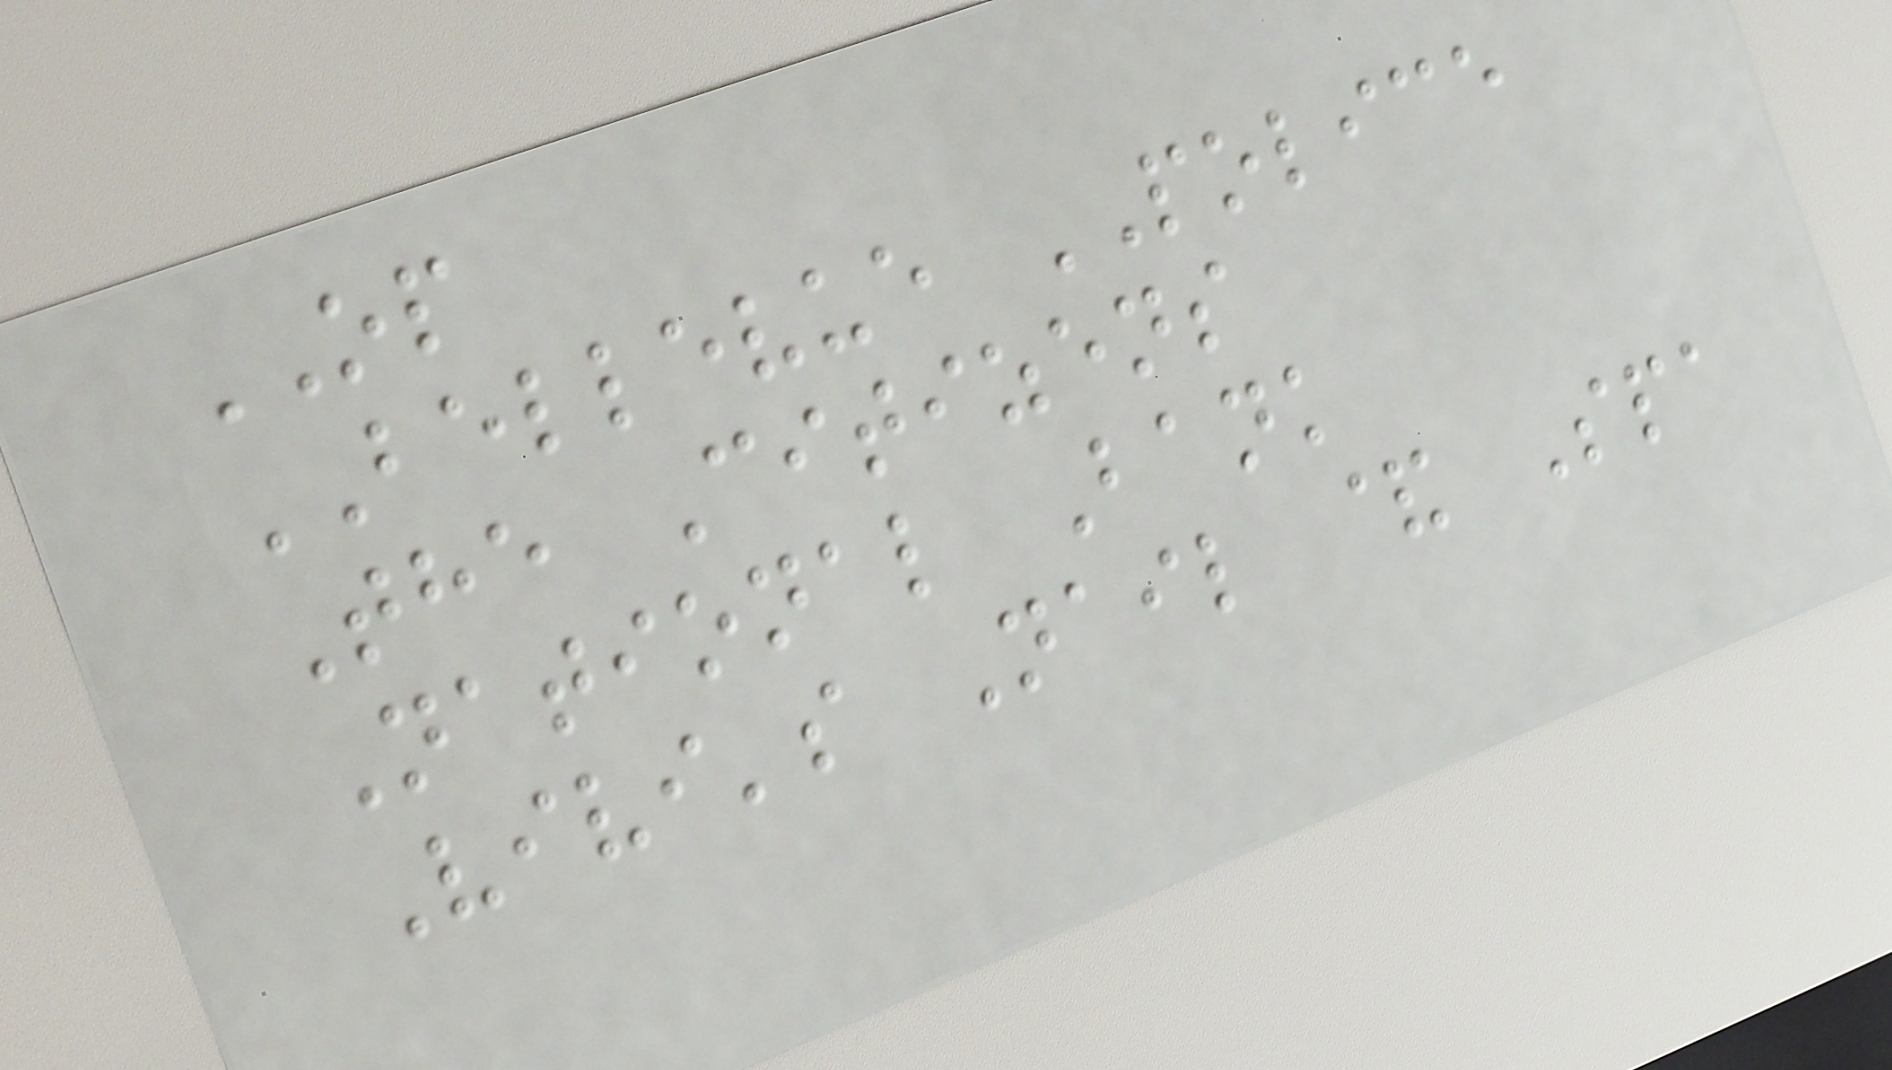OP
BELLEVUE POLICE
The Citizens
National Bank
Vivi's Nail & Spa
